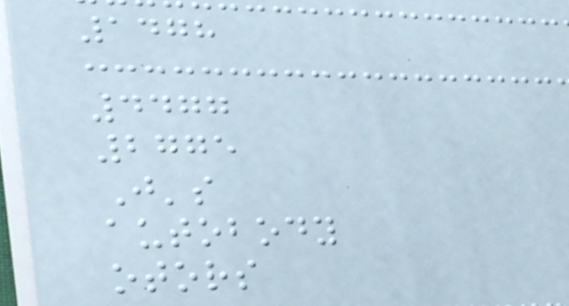1478
4477
2775
J's
autobody
otors
